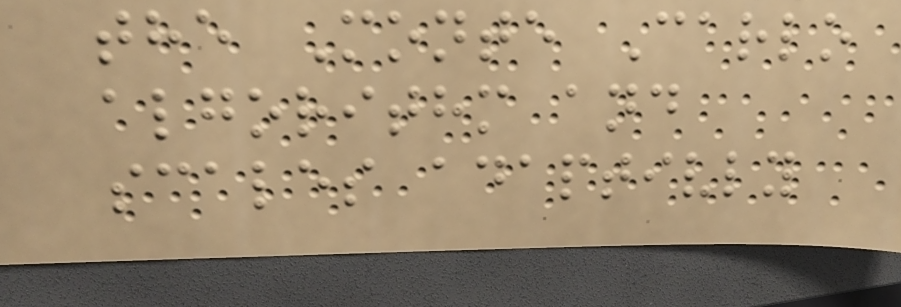the Monte Carlo
algorithm and
scales adaptivly
